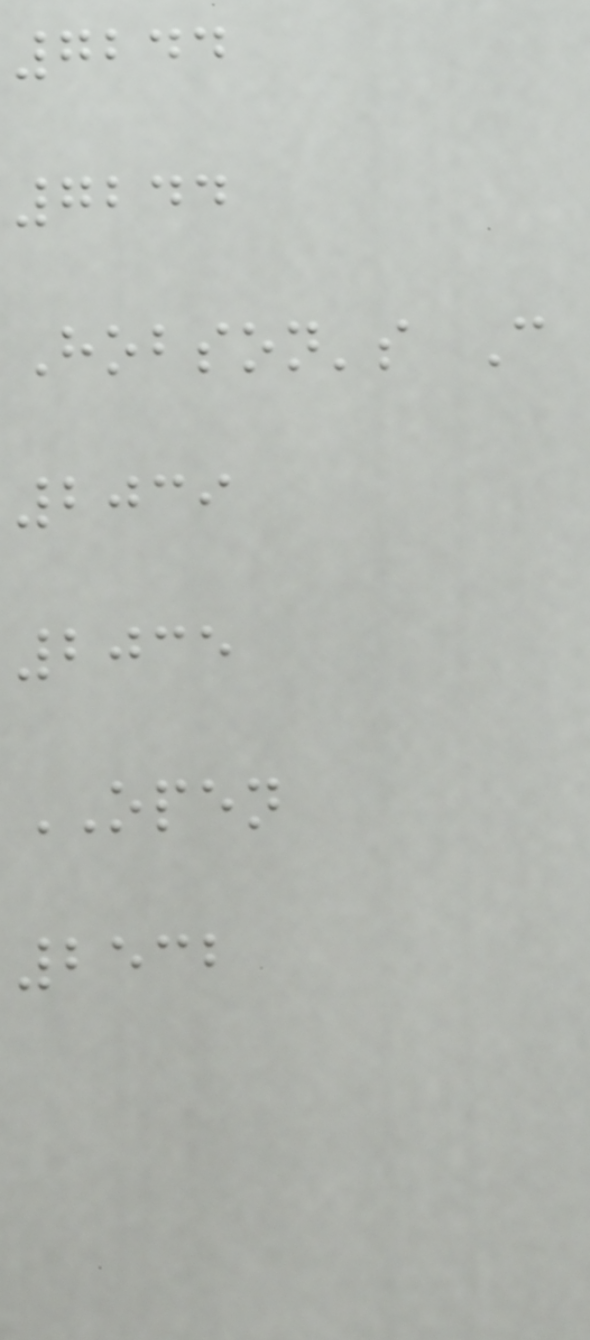7244
7244
Hobson's C
2039
2035
OPEN
2532
